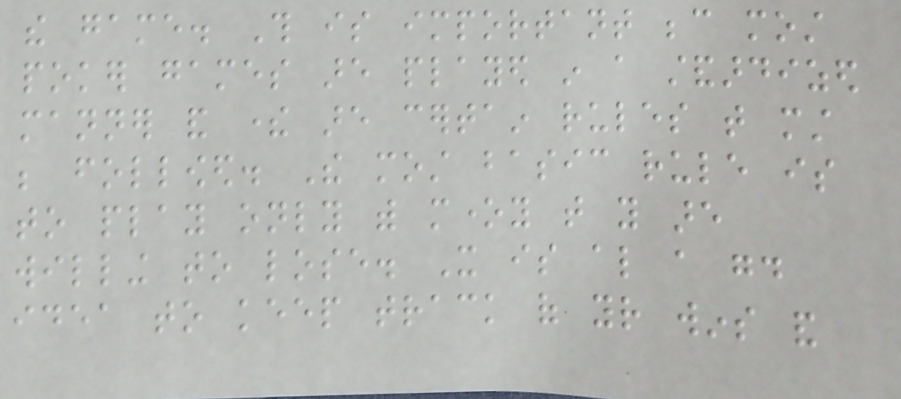the game. This is important because most
poker games are played in a standardized
manner and there are certain rules that must
be followed. The most basic rule is
to play only with money that you are
willing to lose. It is also a good
idea to keep track of your wins and
